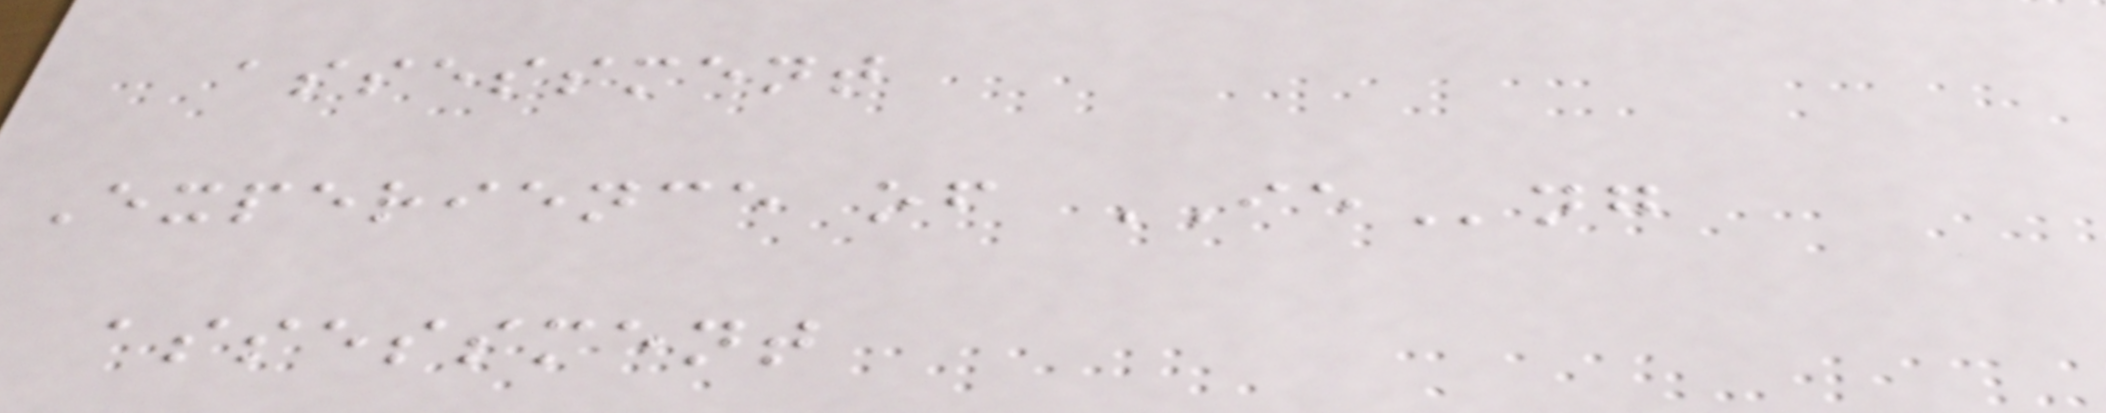assessment
Experience of IEng
assessment
